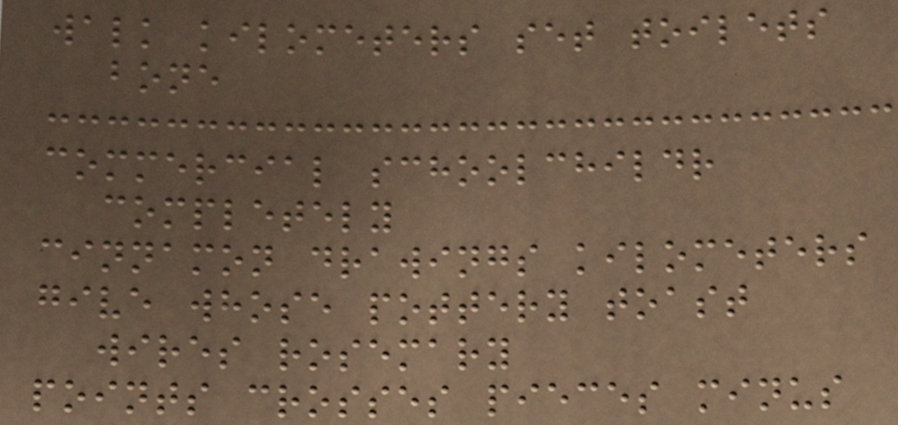walk kilometers set toilets
bone
commercial schoolchildr
completely
cinnamon drawings kilometers
give whose pottery toast
wires rosemary
points crosses pieces minus
